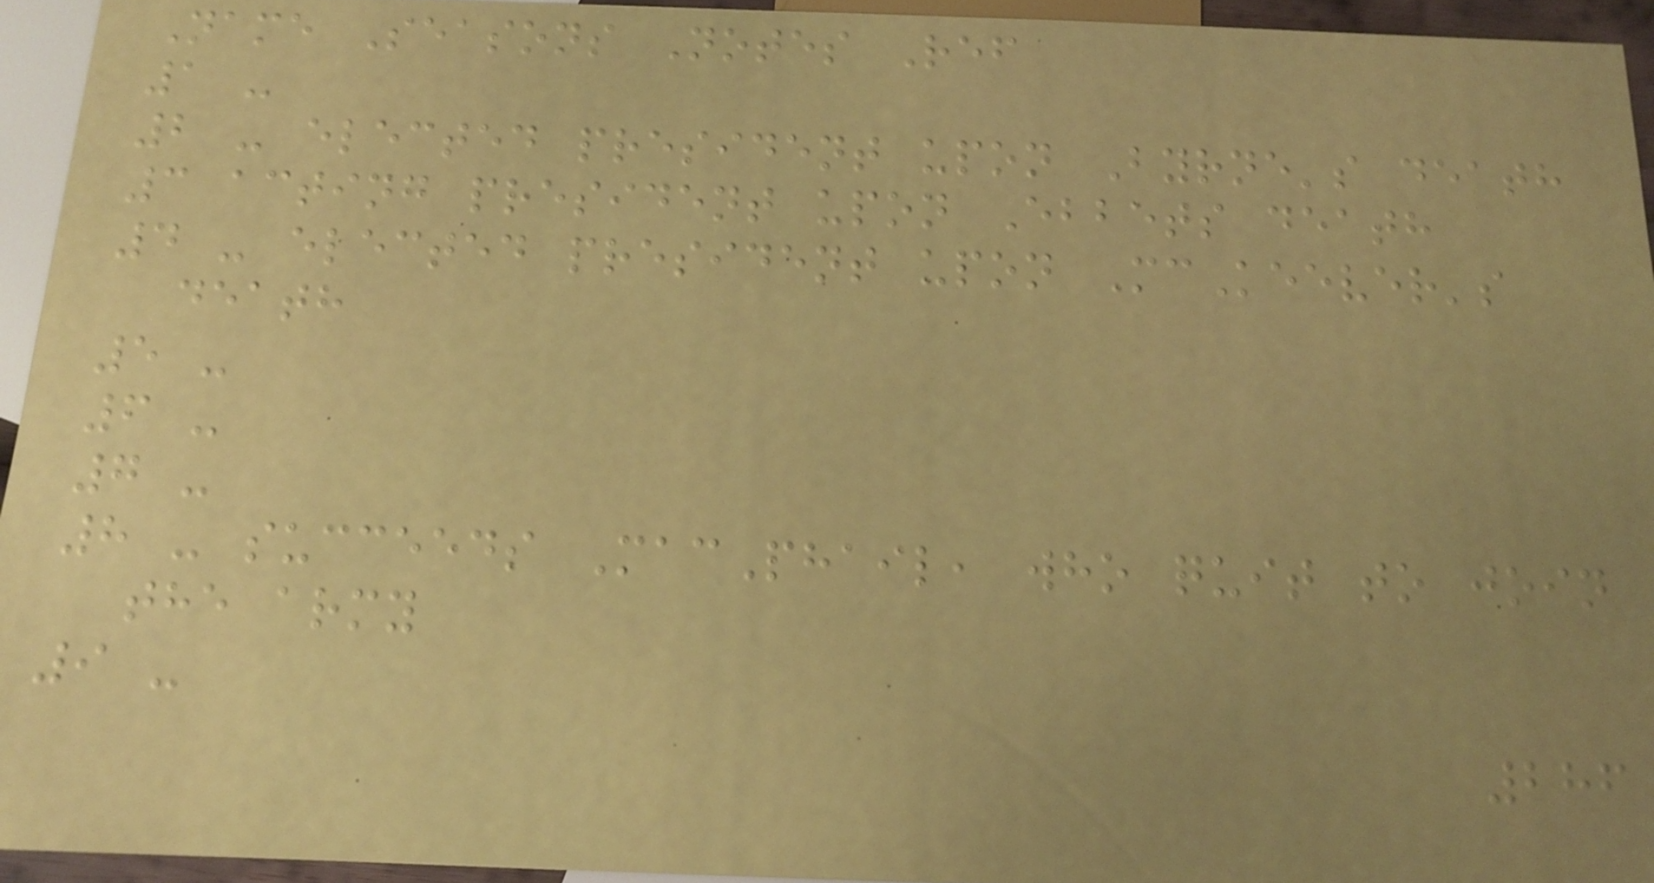Name Seasons Notes Ref
1 -
2 - elected president upon Byrne's death
3 acting president upon Ebbets death
4 - elected president upon McKeever's
death
5 -
6 -
7 -
8 - succeeds MacPhail, who quit to join
the army
9 -
286
